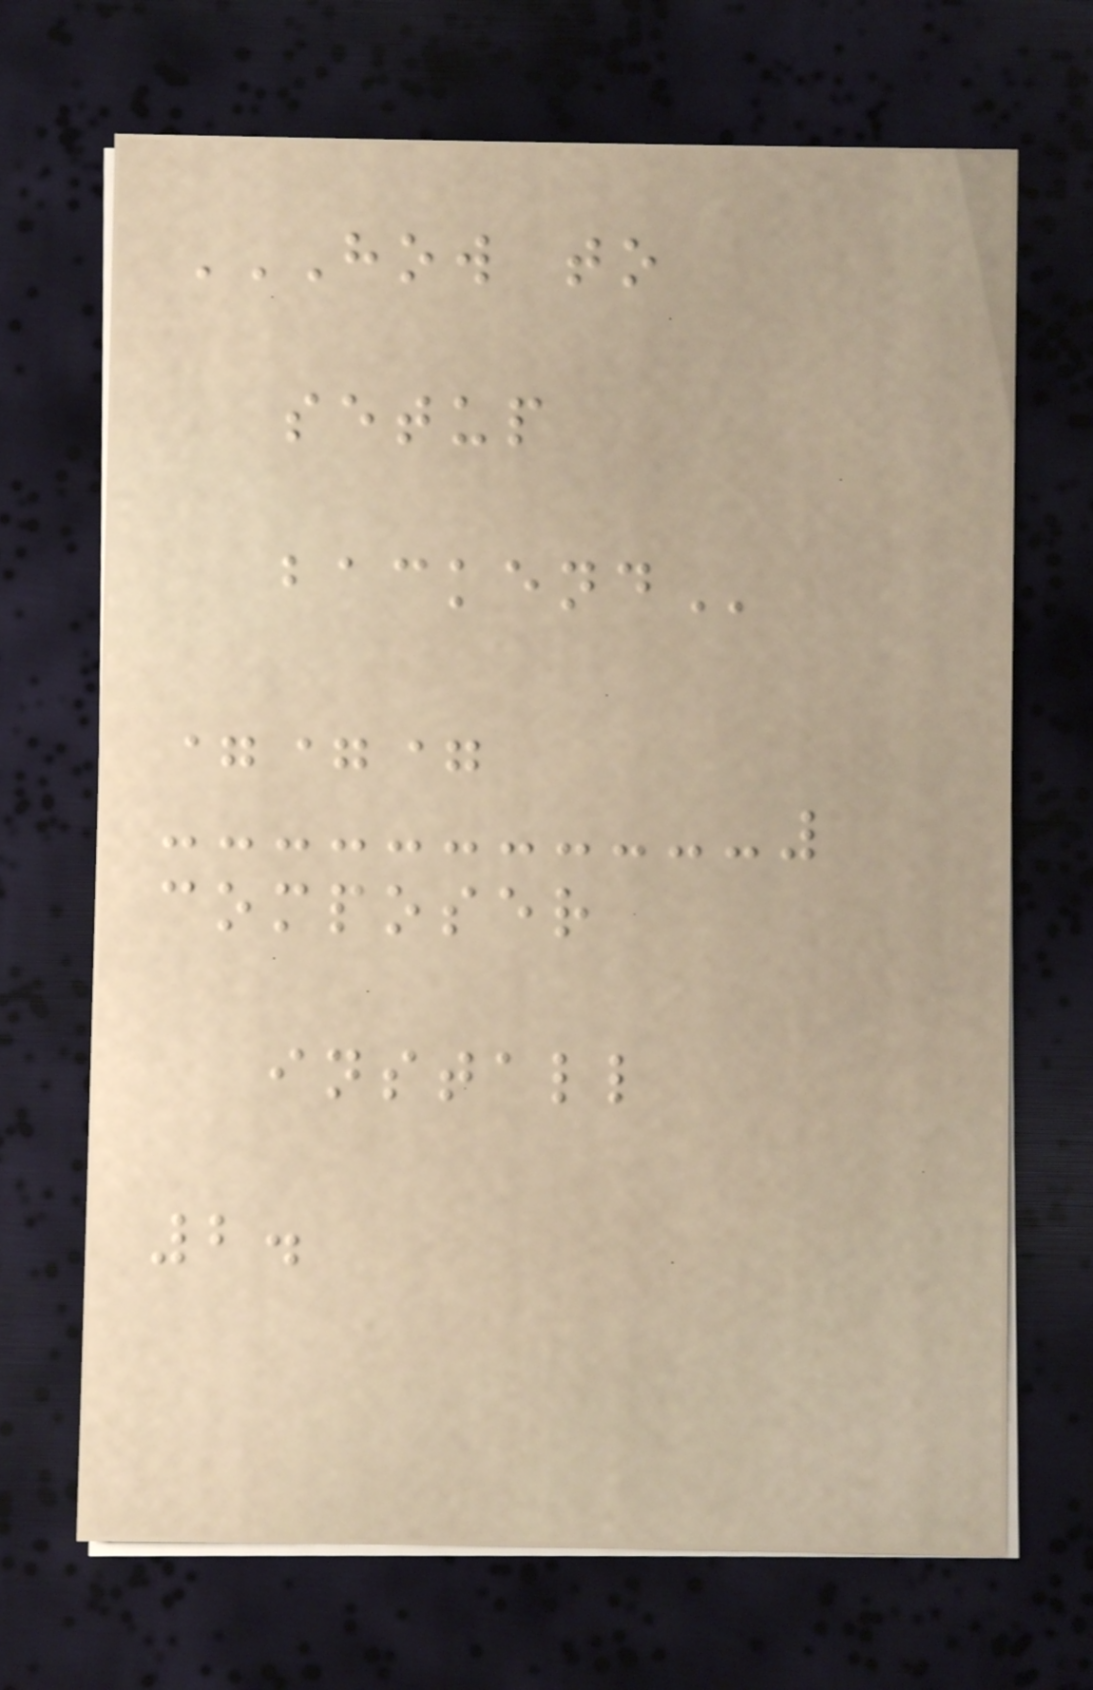HOW TO
SETUP
BACKEND
===
composer
install
2.
